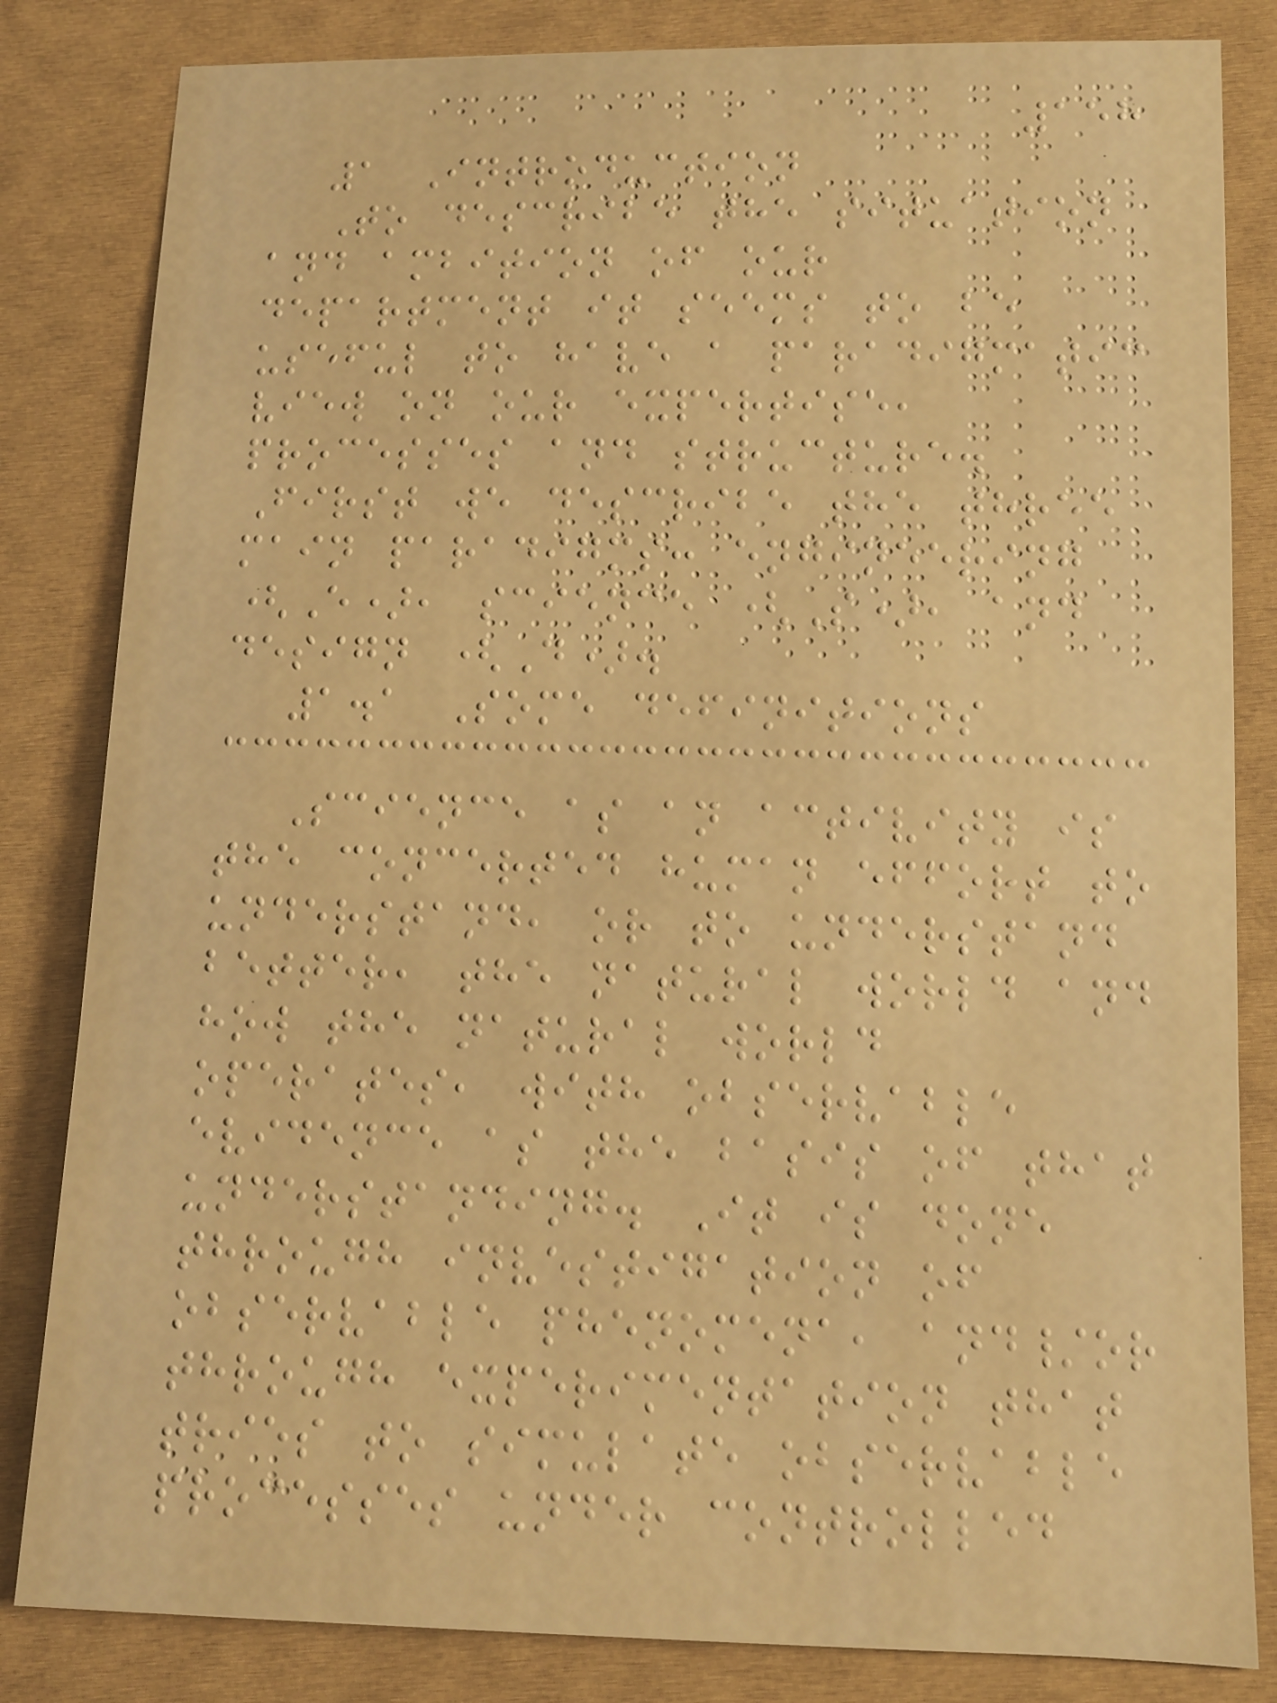158
1 Introduction
To describe the situation
and ambition of our
department it seems to be
useful to have a paradigmatic
view on our expertise,
processes and structure.
First we describe the three
main paradigms: engineering
(E), science (S), and
design (D).
1.1 Some definitions
Science as an activity is
the concerted human effort to
understand, or to understand
better, the natural world and
how the natural world
operates, with observable
evidence as the basis of that
understanding. It is done
through investigation of
observable phenomena, and/or
through experimentation that
tries to simulate observable
processes under controlled
